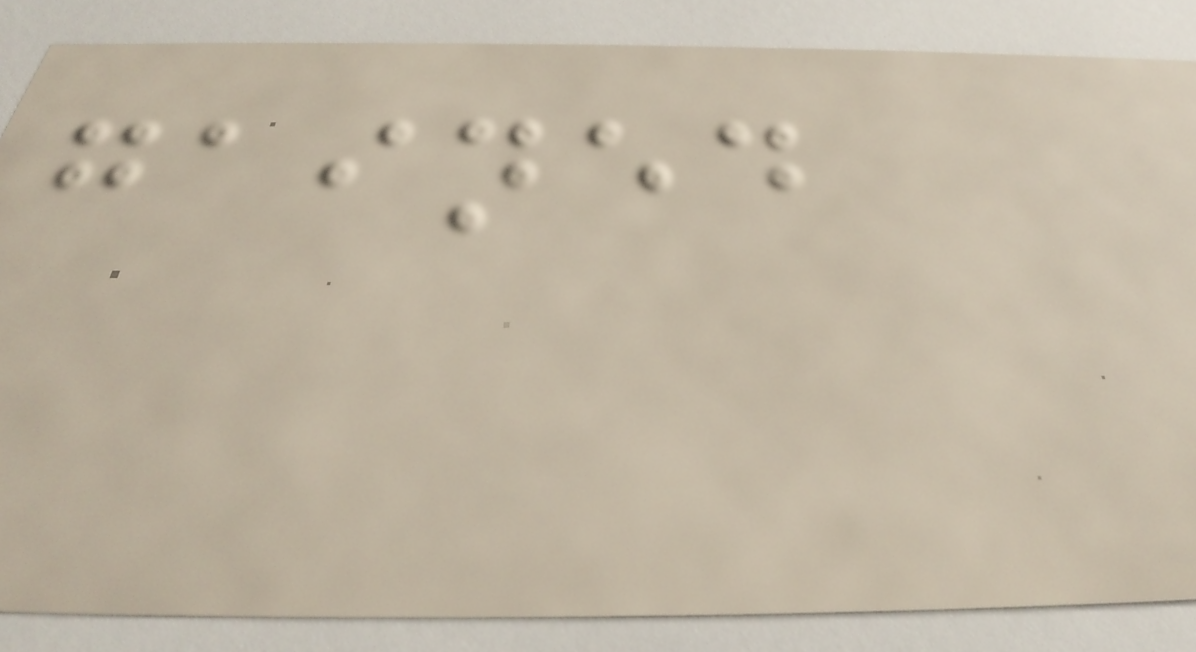gained
